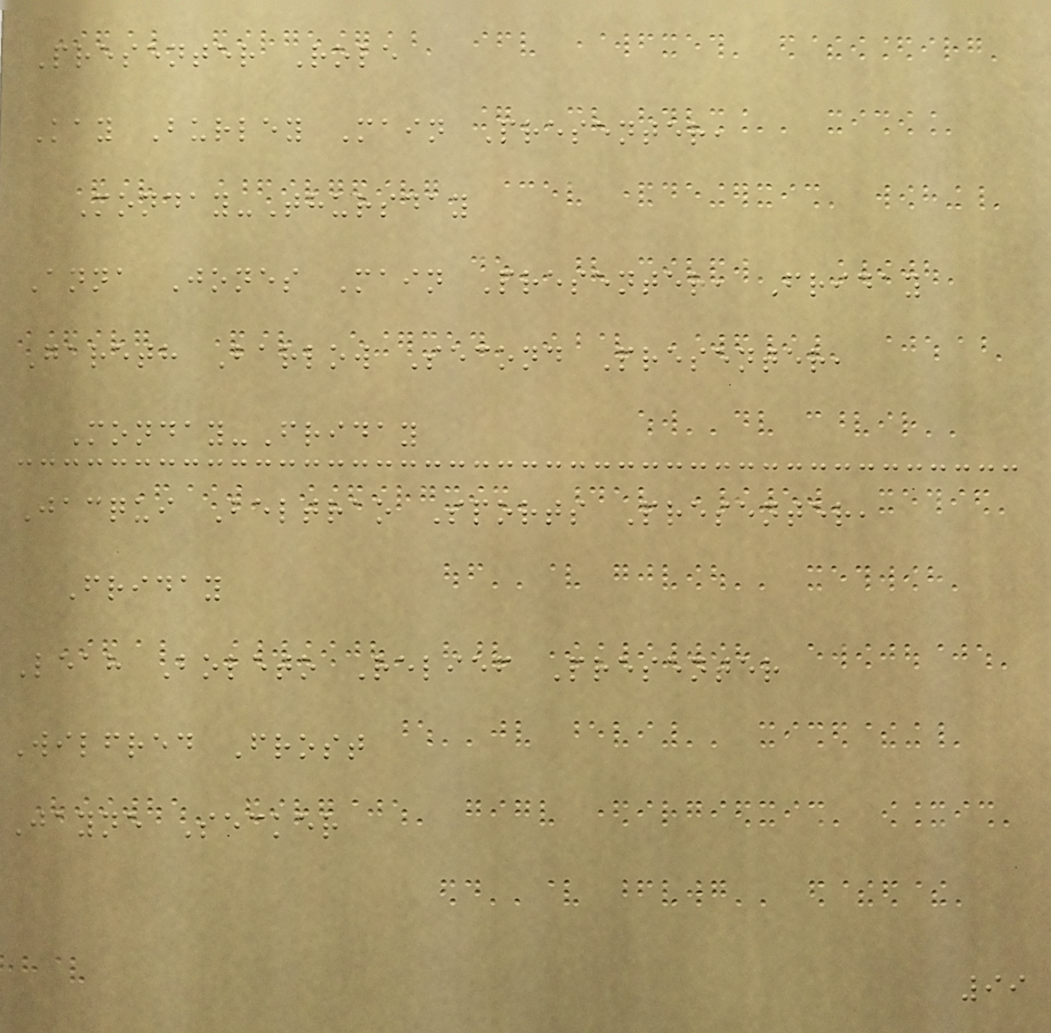Presenter Role
Kay Burley Main Presenter,
Monday-Thursday
Anna Jones Main Presenter, Friday
Gareth Barlow Second Presenter,
Monday-Friday
Jacqui Beltrao Sports Presenter,
Friday
Leah Boleto Relief Presenter
Wilfred Frost
Jayne Secker
99
